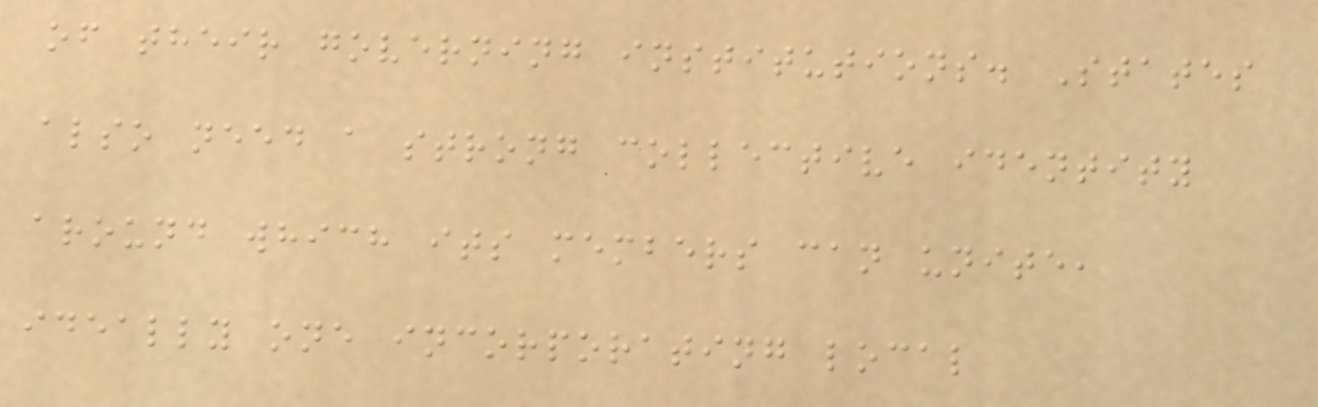of their governing institutions. States
also need a strong collective identity
around which its members can unite,
ideally one incorporating local
